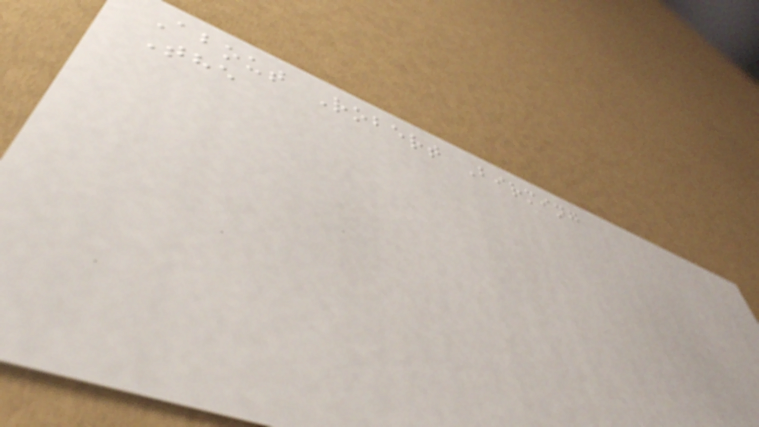About Robert Birming
The
